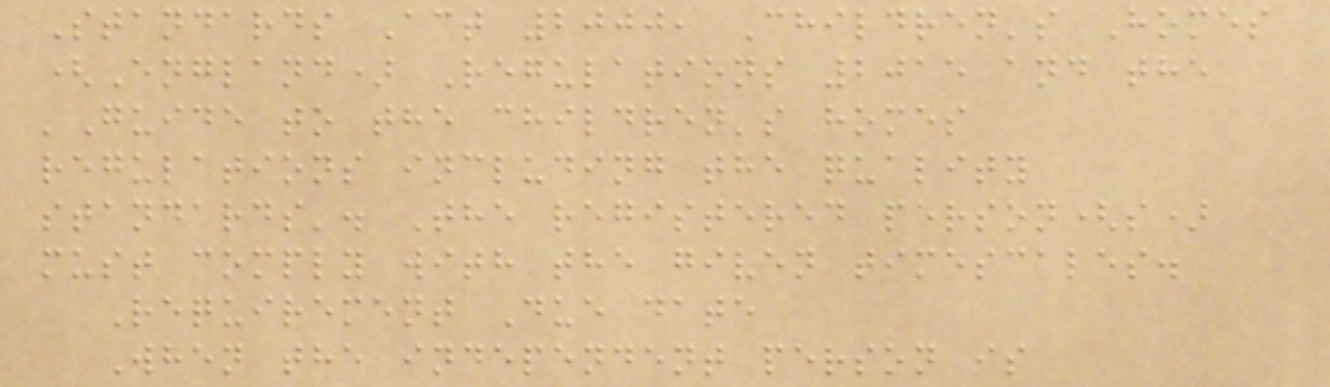Standards Act 2000, Children's Homes
(England) Regulations 2015 and the
'Guide to the children's homes
regulations including the quality
standards'. The registered person(s)
must comply with the given timescales.
Requirement Due date
When the independent person is
